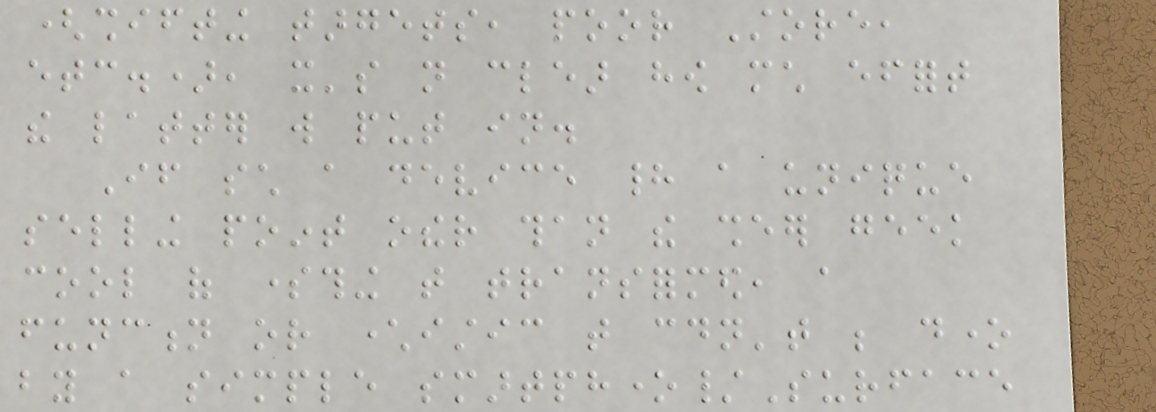(shifting targets, poor Store,
etc.), it's not clear how much effort
the latter will put in.
If such a device had a unique
selling point other than the sheer geek
cool of something that transformed, a
function or characteristic that couldn't be done
by a simple smartphone/Surface
